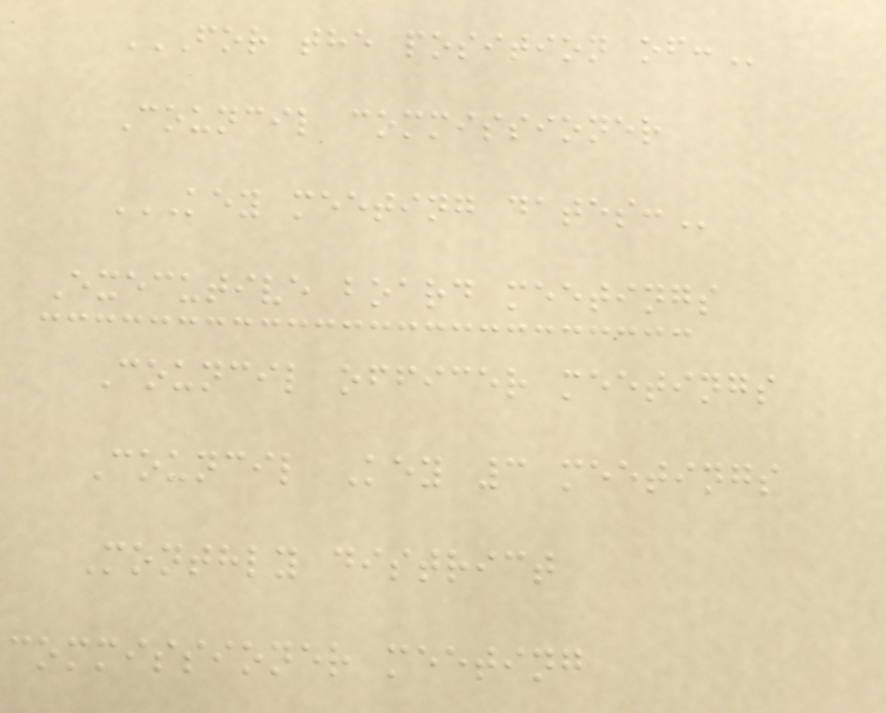FOR THE POSITION OF:
Council commissioner
KEY MEETING DATES:
Executive board meetings
Council officer meetings
Council Key 3 meetings
Monthly district
commissioner meeting
